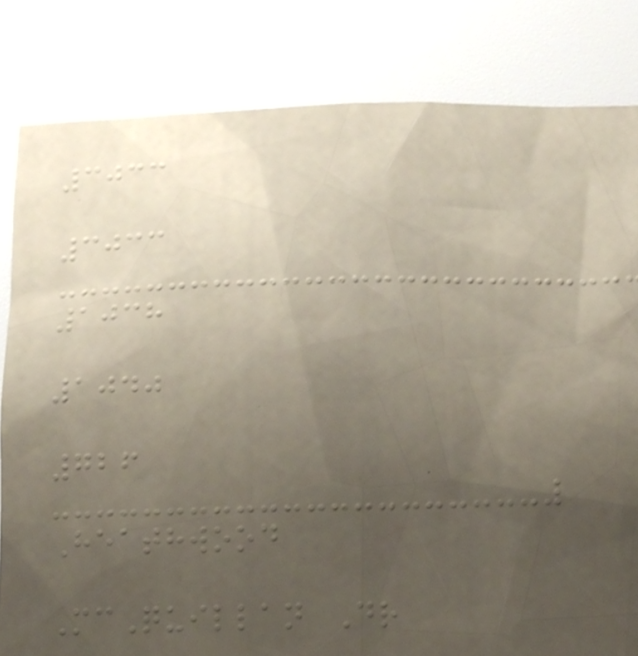3033
3033
1038
1040
726
Heathwood
McQuillan Dr
